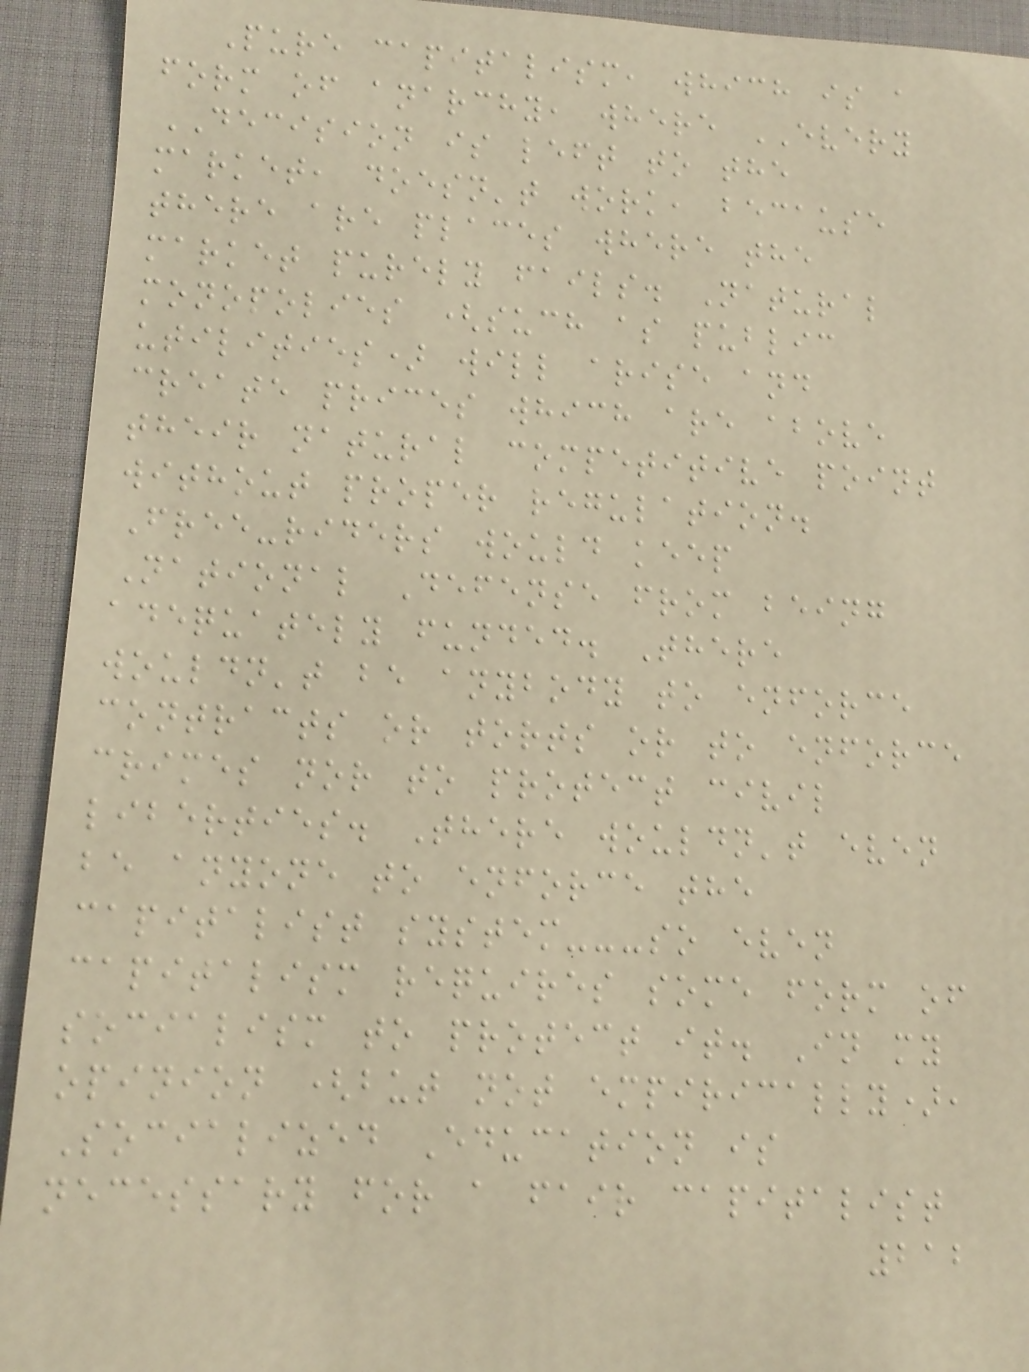Pure capitalism, which is a
form of anarchy, where EVERY
DECISION is left to the
market, doesn't work, because
there are places where the
market purely fails. Natural
monopolies (such as public
utilities) will arise and
create prices which are above
their natural competitive point
without proper regulation.
Free-riders would keep
National Defense from being
adequately funded. There
wouldn't be anybody to enforce
contracts or torts or to enforce
crimes nor to protect civil
liberties. There wouldn't even
be anyone to enforce the
capitalist system---so even
capitalism requires some form of
socialism to protect it. In my
opinion (but not empirically),
Socialized Education is
necessary for a fair capitalist
212
